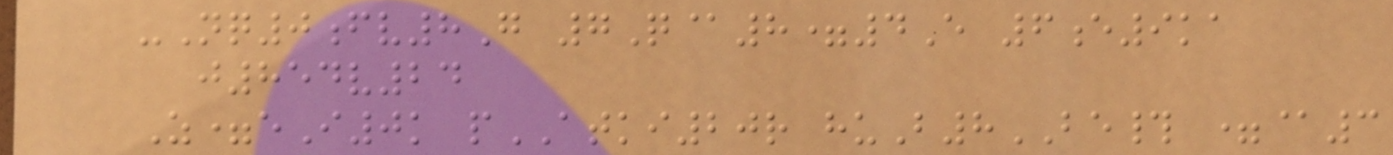-Nq0fv8G 7Q@8=4E 6e9ka
j854v24
Z=eI0k pATKI20r huB8BE# =@3
